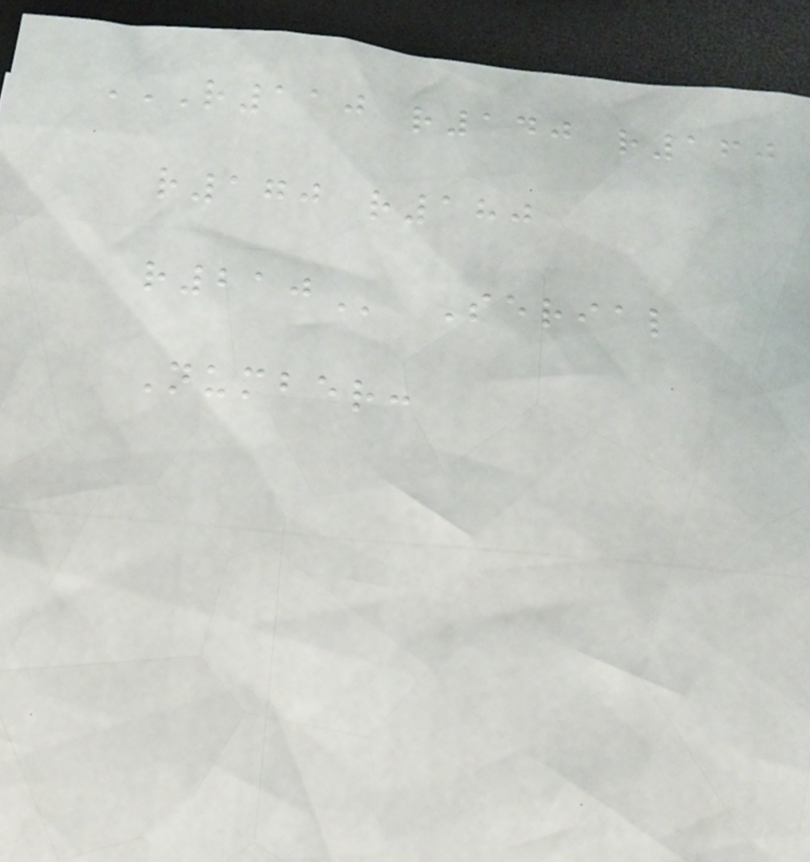R110 R140 R160
R170 R180
R210 Serial
Number:
